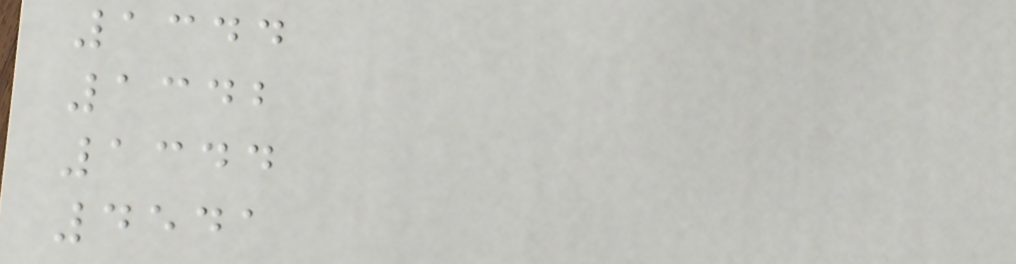1344
1342
1344
4541
